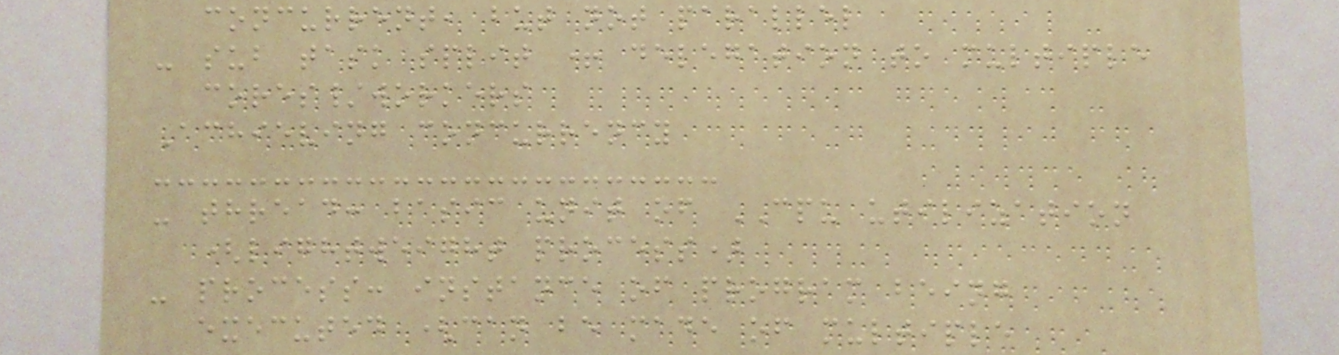concurrent, but not parallel
- sub task split + delegation to multiple
cores/workers
Achieving concurrency
- thread: basic unit of CPU utilization
(lightweight process)
- process: instance of program being
executed (can be made of multiple
